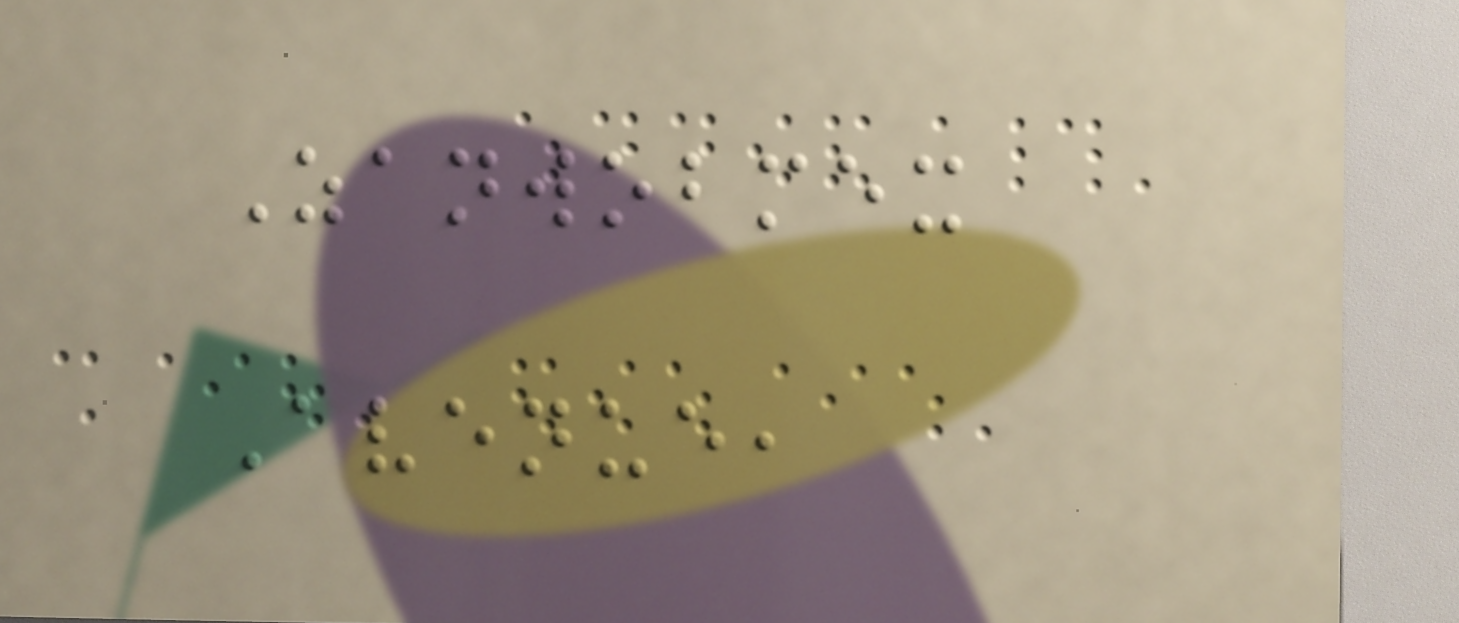Zanwobmex
Avenue,
